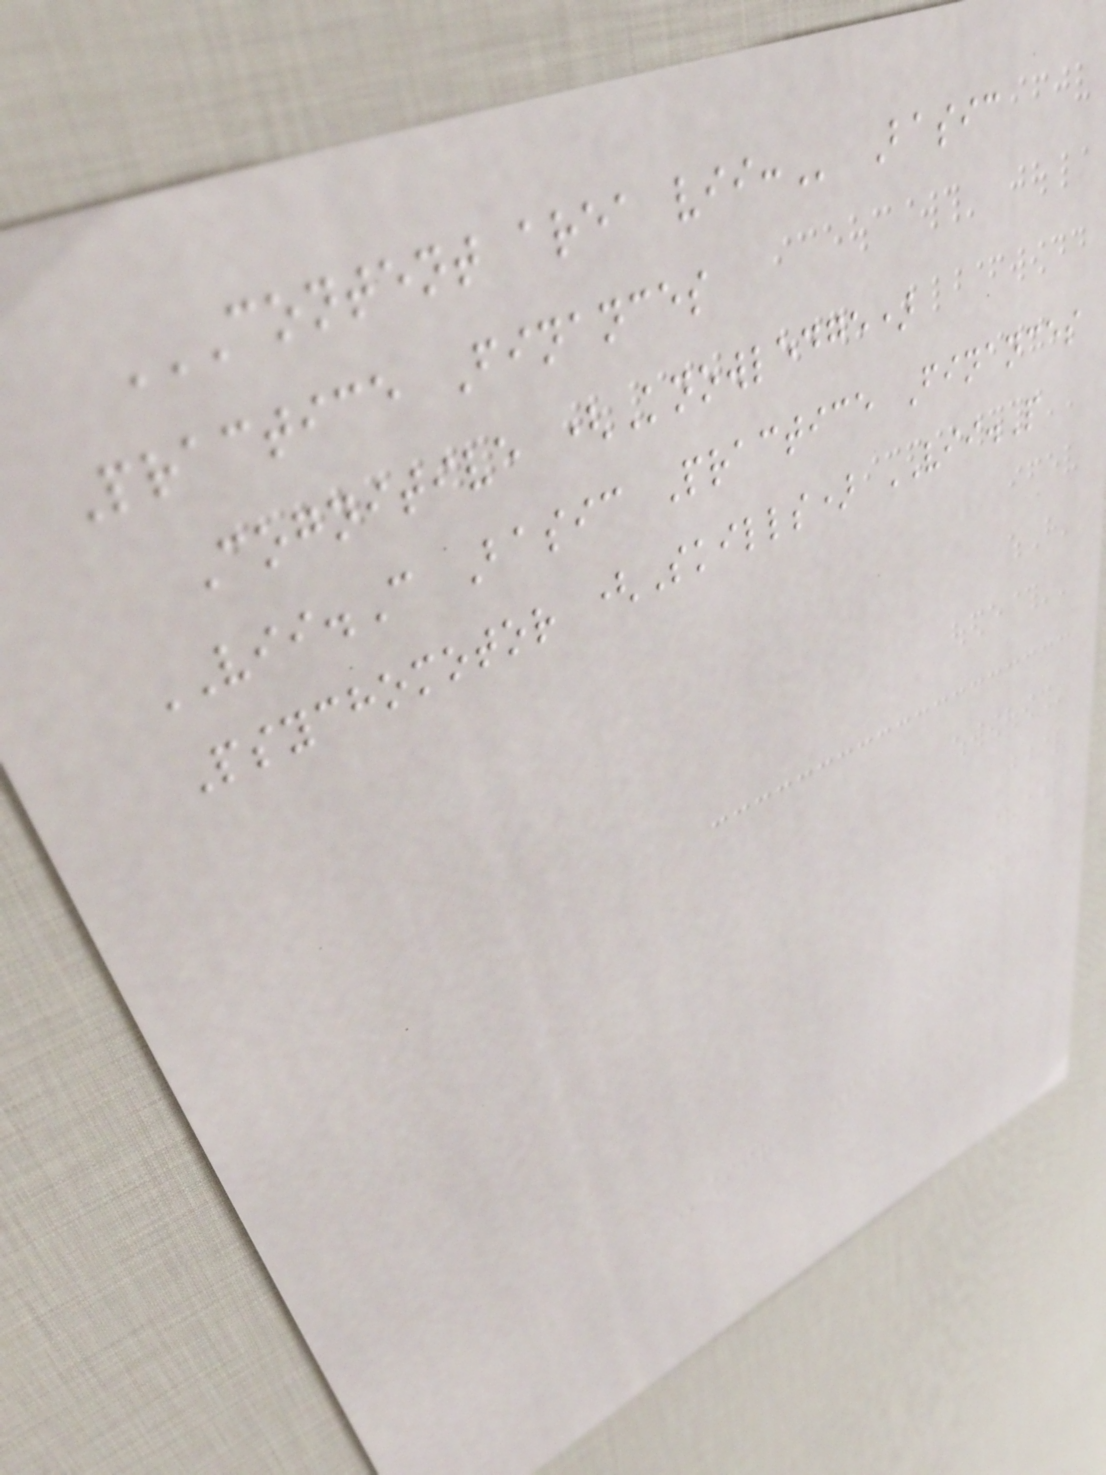CONTENT AREA VII: Basic
Practice Finances
Cognitive (Knowledge)
VII.C Basic Practice Finances
Psychomotor (Skills) VII.P
